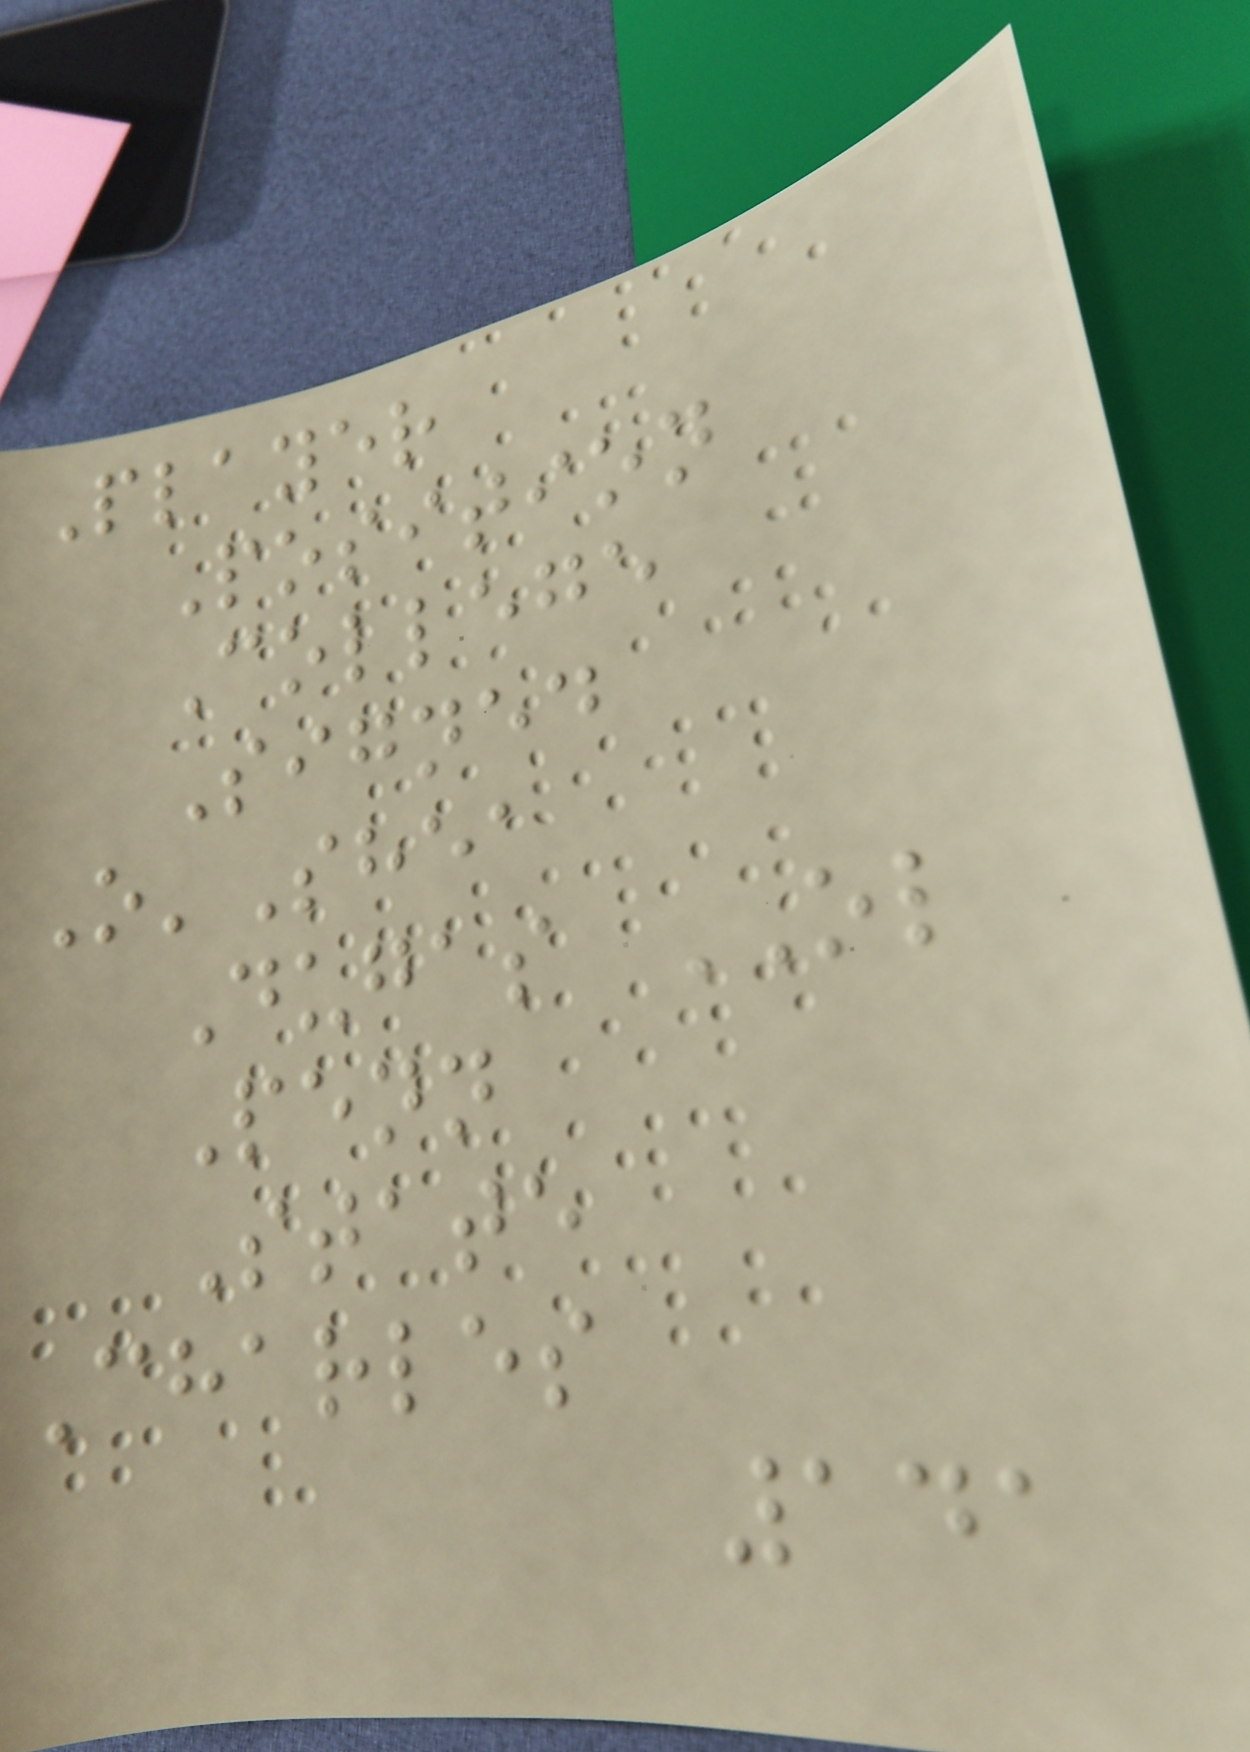Player
Position
College
Signed
O'Shea
Dugas OL
Penn
State
Charles
141
